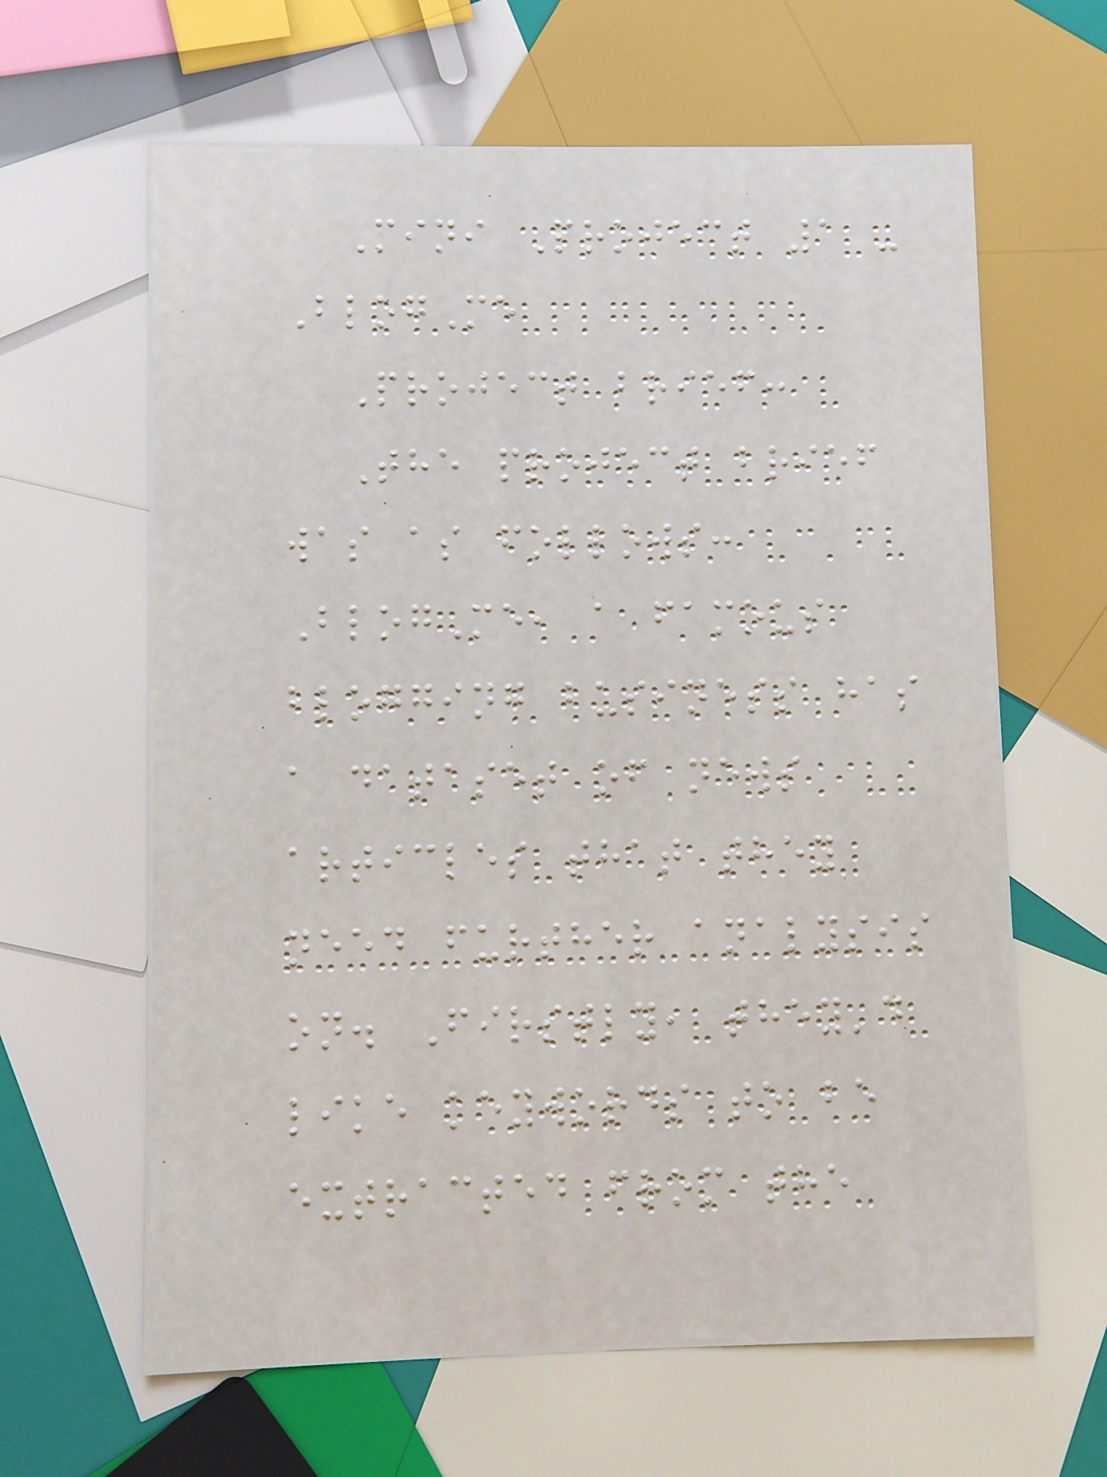Mini Project 1 -
BlogMe
Project brief:
The project brief
was as follows:
BlogMe, a famous
blogging business has
a dataset of news
articles that they
need further analysis
on. Firstly, they'd
like keywords to be
extracted from the
